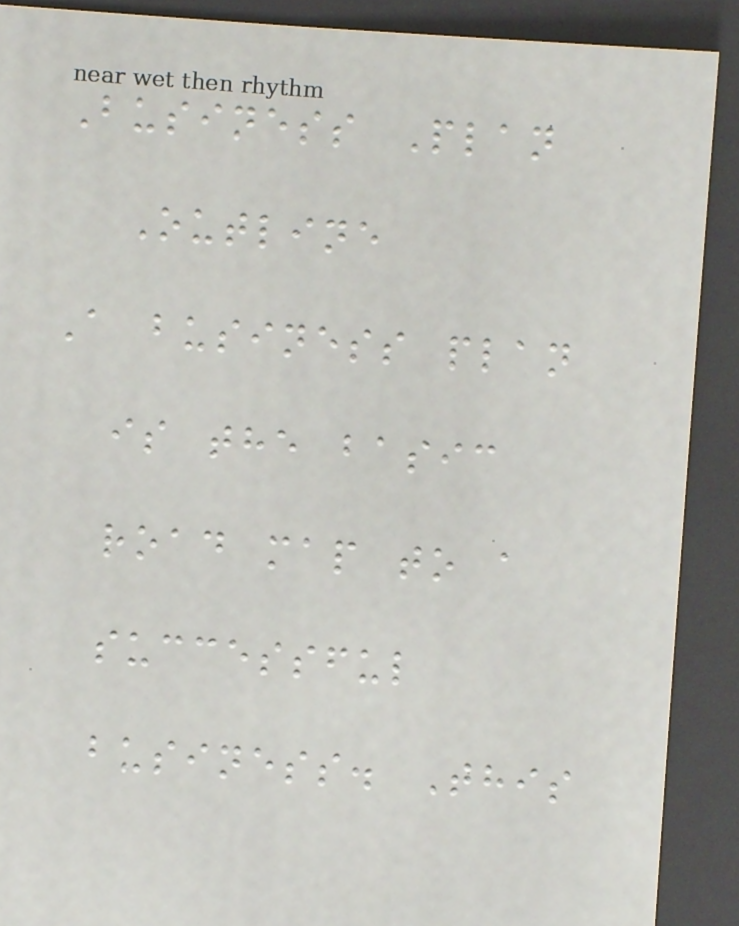Business Plan
Outline
A business plan
is the basic
road map to a
successful
business. This
